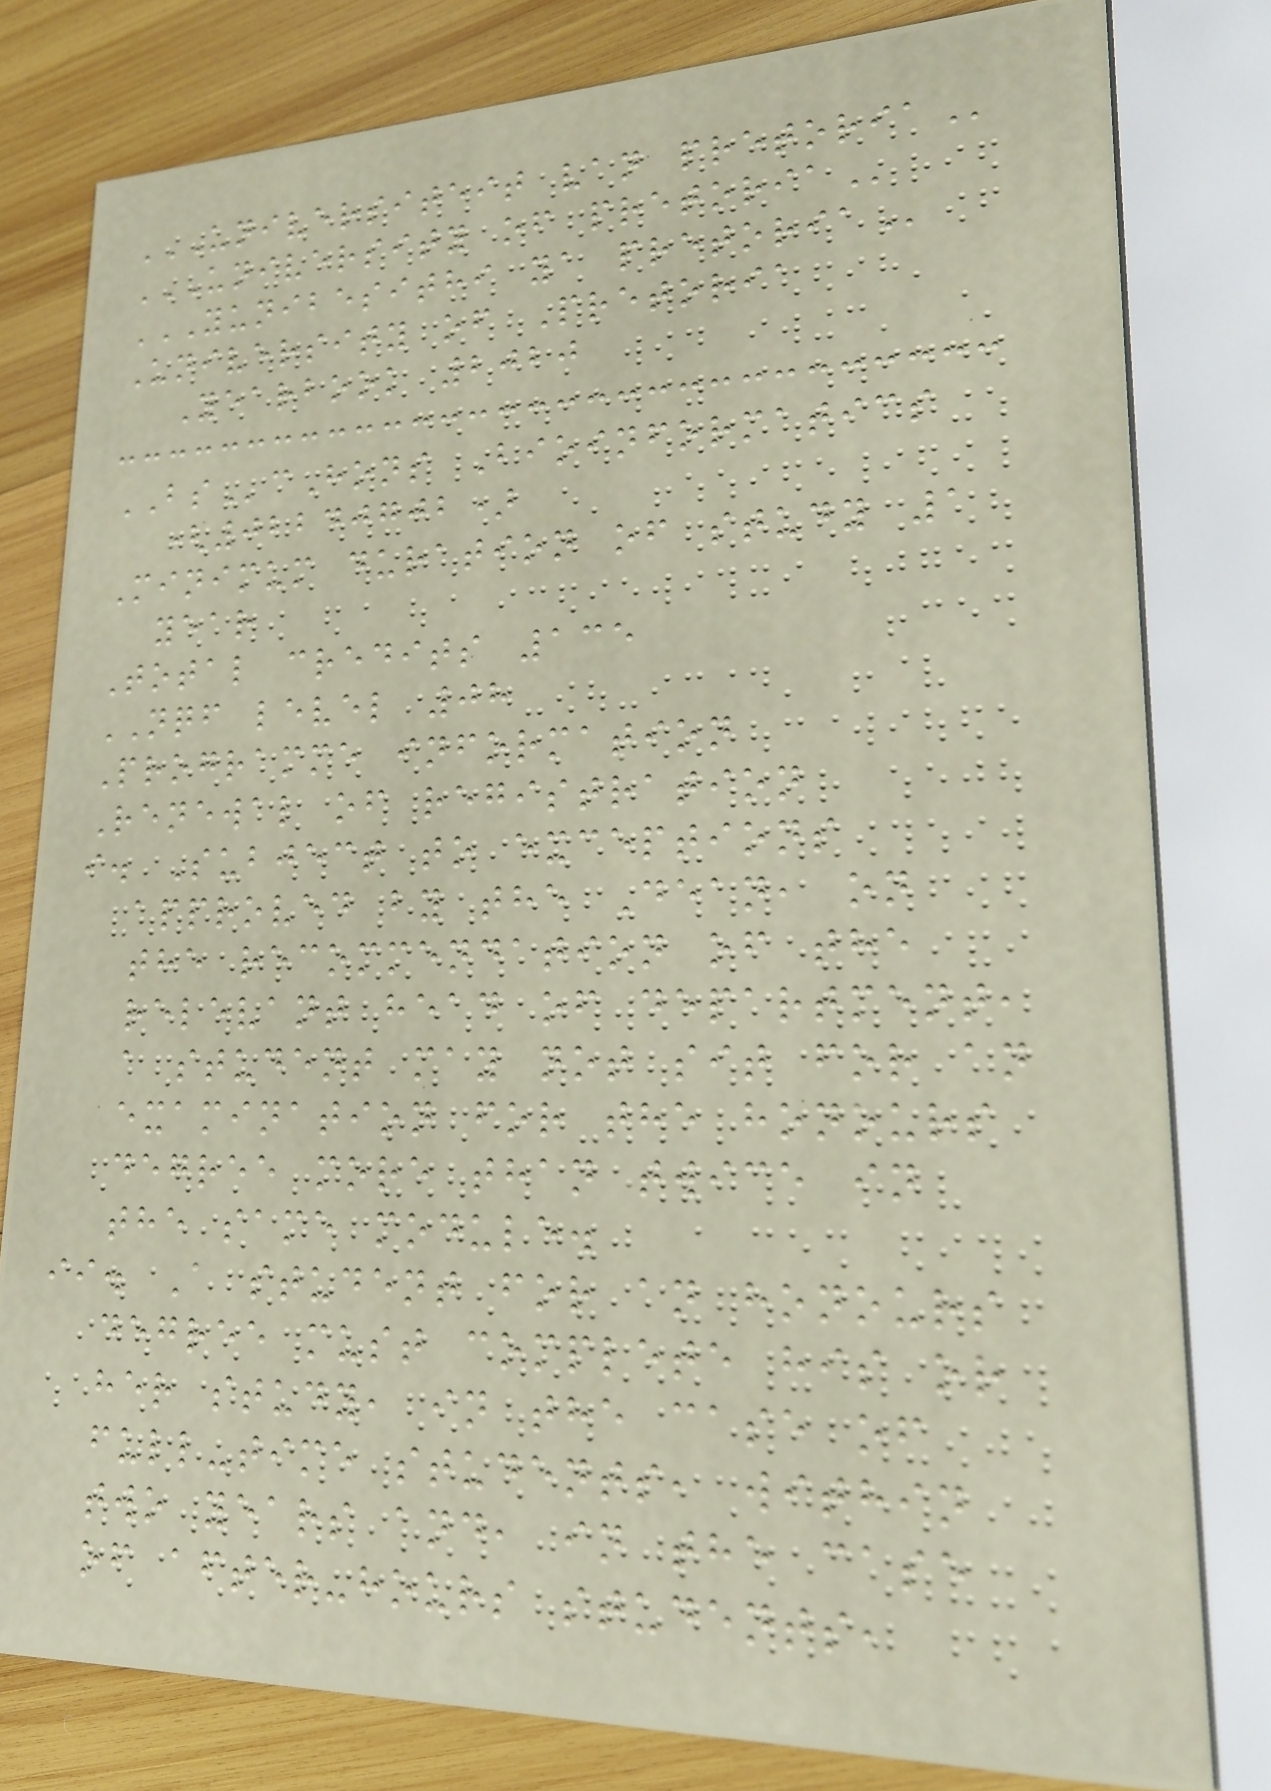UNIVERSITEIT VAN PRETORIA
UNIVERSITY OF PRETORIA
YUNIBESITHI YA PRETORIA
University of Pretoria
Yearbook 2020
BScHons Bioinformatics
(02240702)
Minimum duration of study 1
year
Total credits 135
NQF level 08
Programme information
Renewal of registration
i. Subject to exceptions
approved by the Dean, on
the recommendation of the
relevant head of department,
a student may not sit for an
examination for the honours
degree more than twice in
the same module.
ii. A student for an honours
degree must complete his or
her study, in the case of
full-time students, within
two years and, in the case
of after-hours students,
